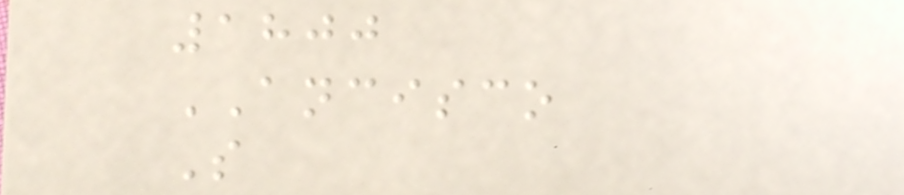1800
ANCISCO
S
